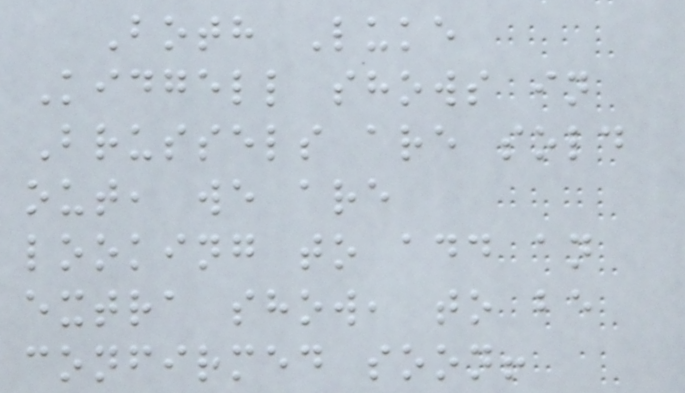Both Luke
Kidgell shows in
Brussels are sold
out, we are
looking to add an
extra show, to be
confirmed soon!
